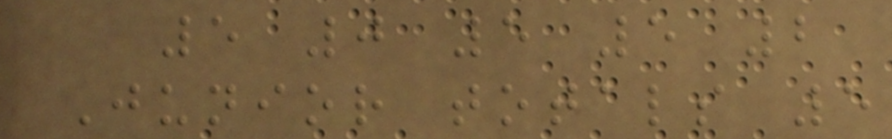5 0 5 5 2
Junior totals 5
